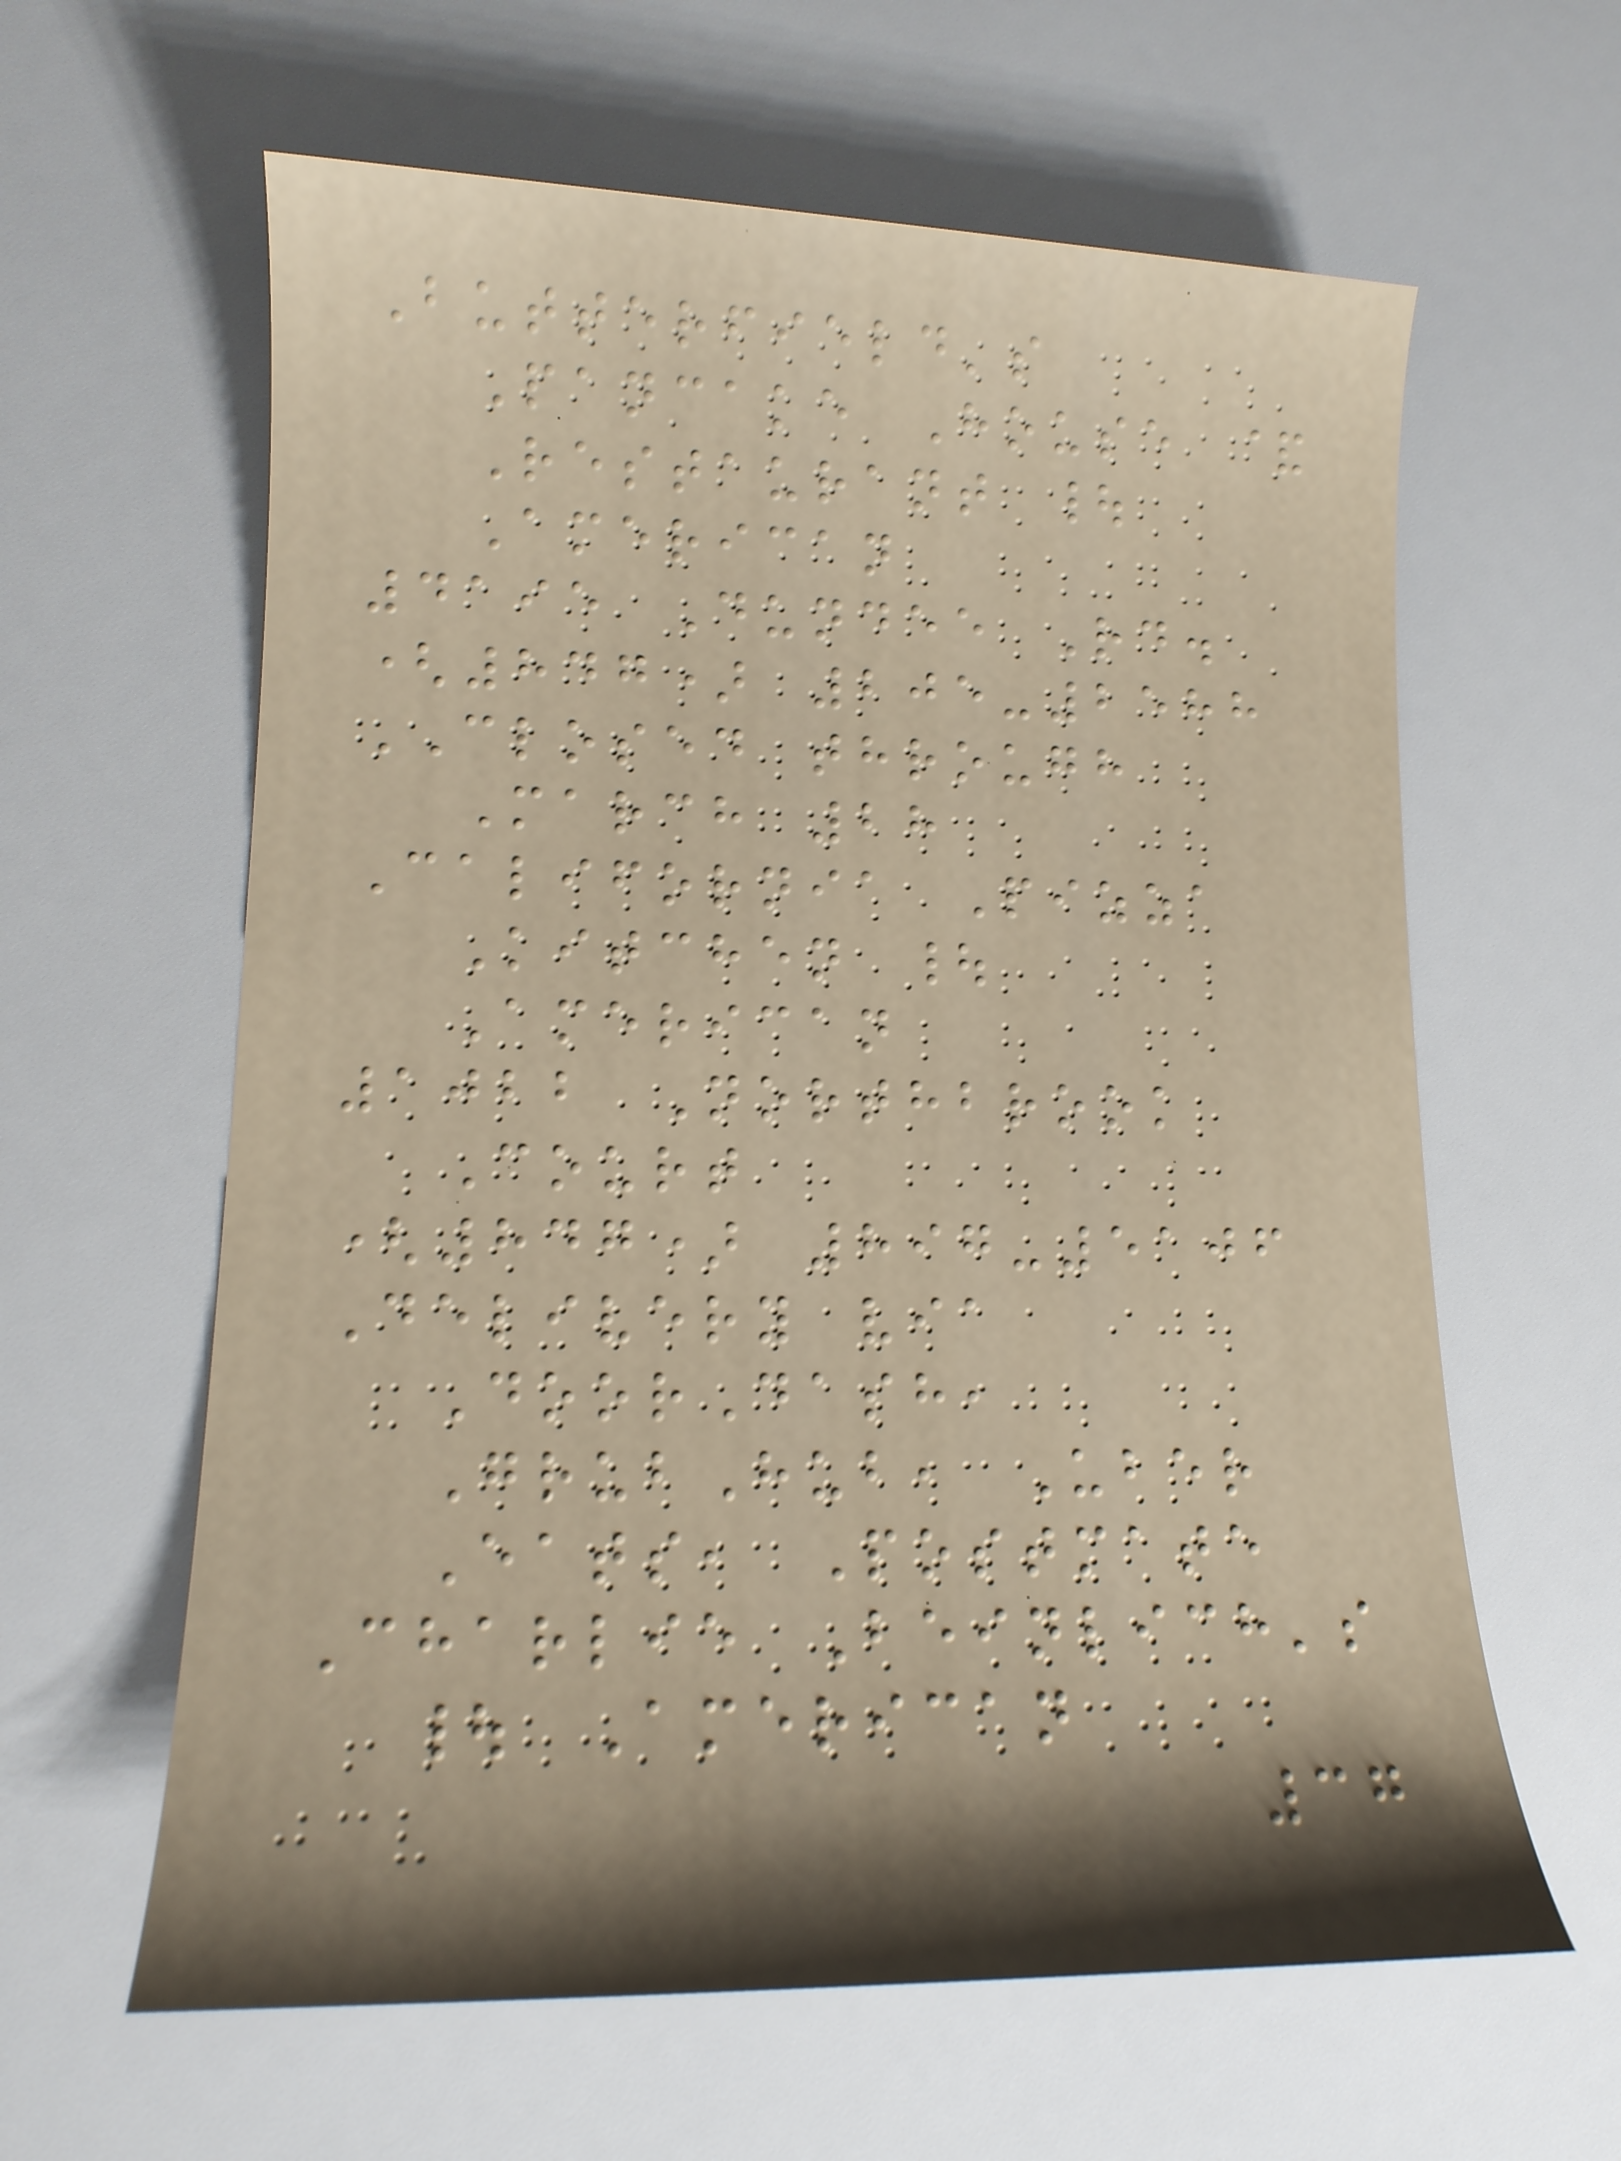Butterfield's
Pancake House &
Restaurant |
American
4195 Dundee Rd.
(847) 205-2588
CLOSED through
March 28
California Pizza
Kitchen |
American
1022 Northbrook
Court
(847) 897-5106
Delivery via
DoorDash,
GrubHub, Uber
Eats, Postmate
Charlie Beinlich's
| American
37
